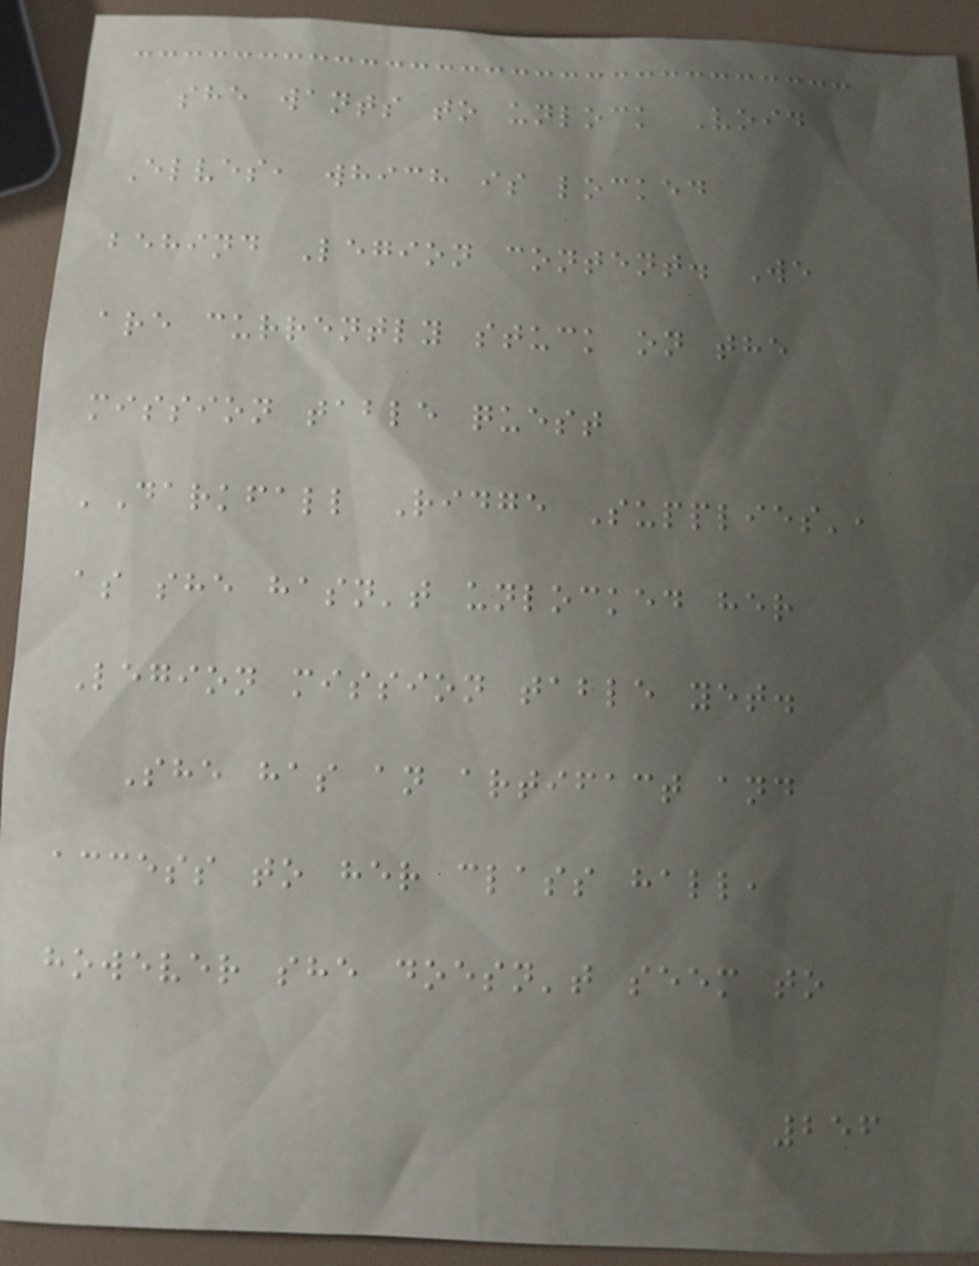she wants to unlock Void
Elves, which is locked
behind Legion content. We
are currently stuck on the
mission table quest
'Darkfall Ridge Supplies',
as she hasn't unlocked her
Legion mission table yet.
She has an artifact and
access to her class hall,
however she doesn't seem to
256
